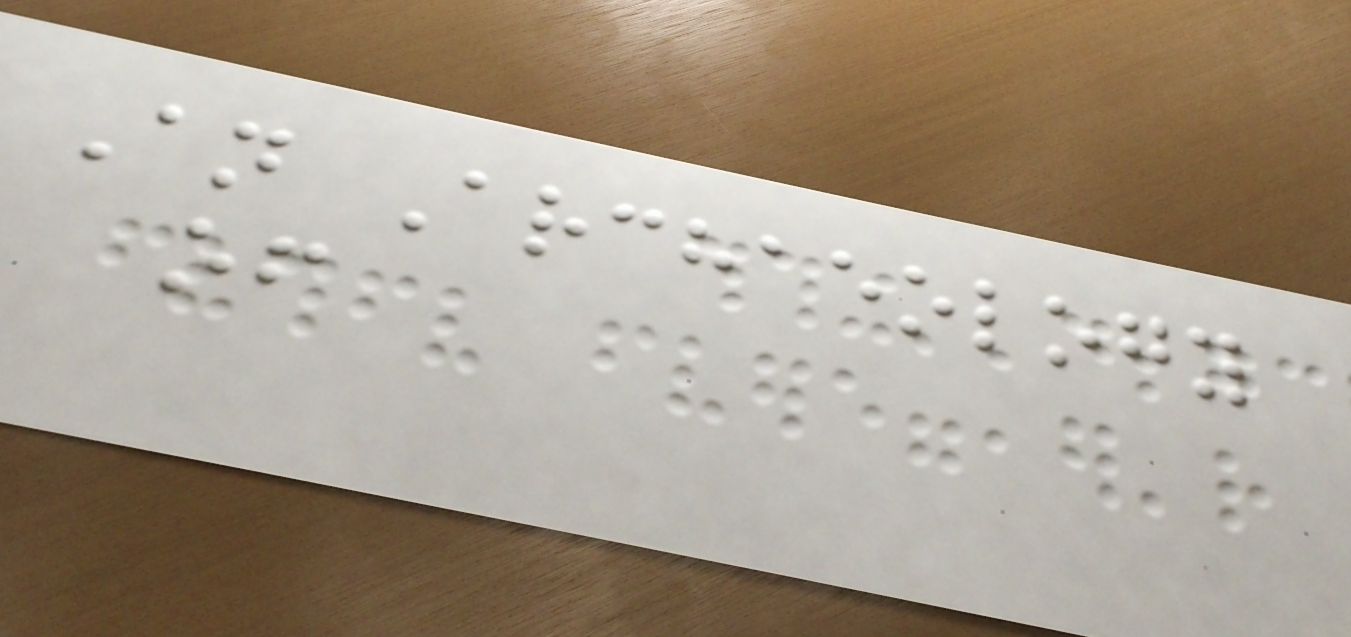An Archaeology
of
